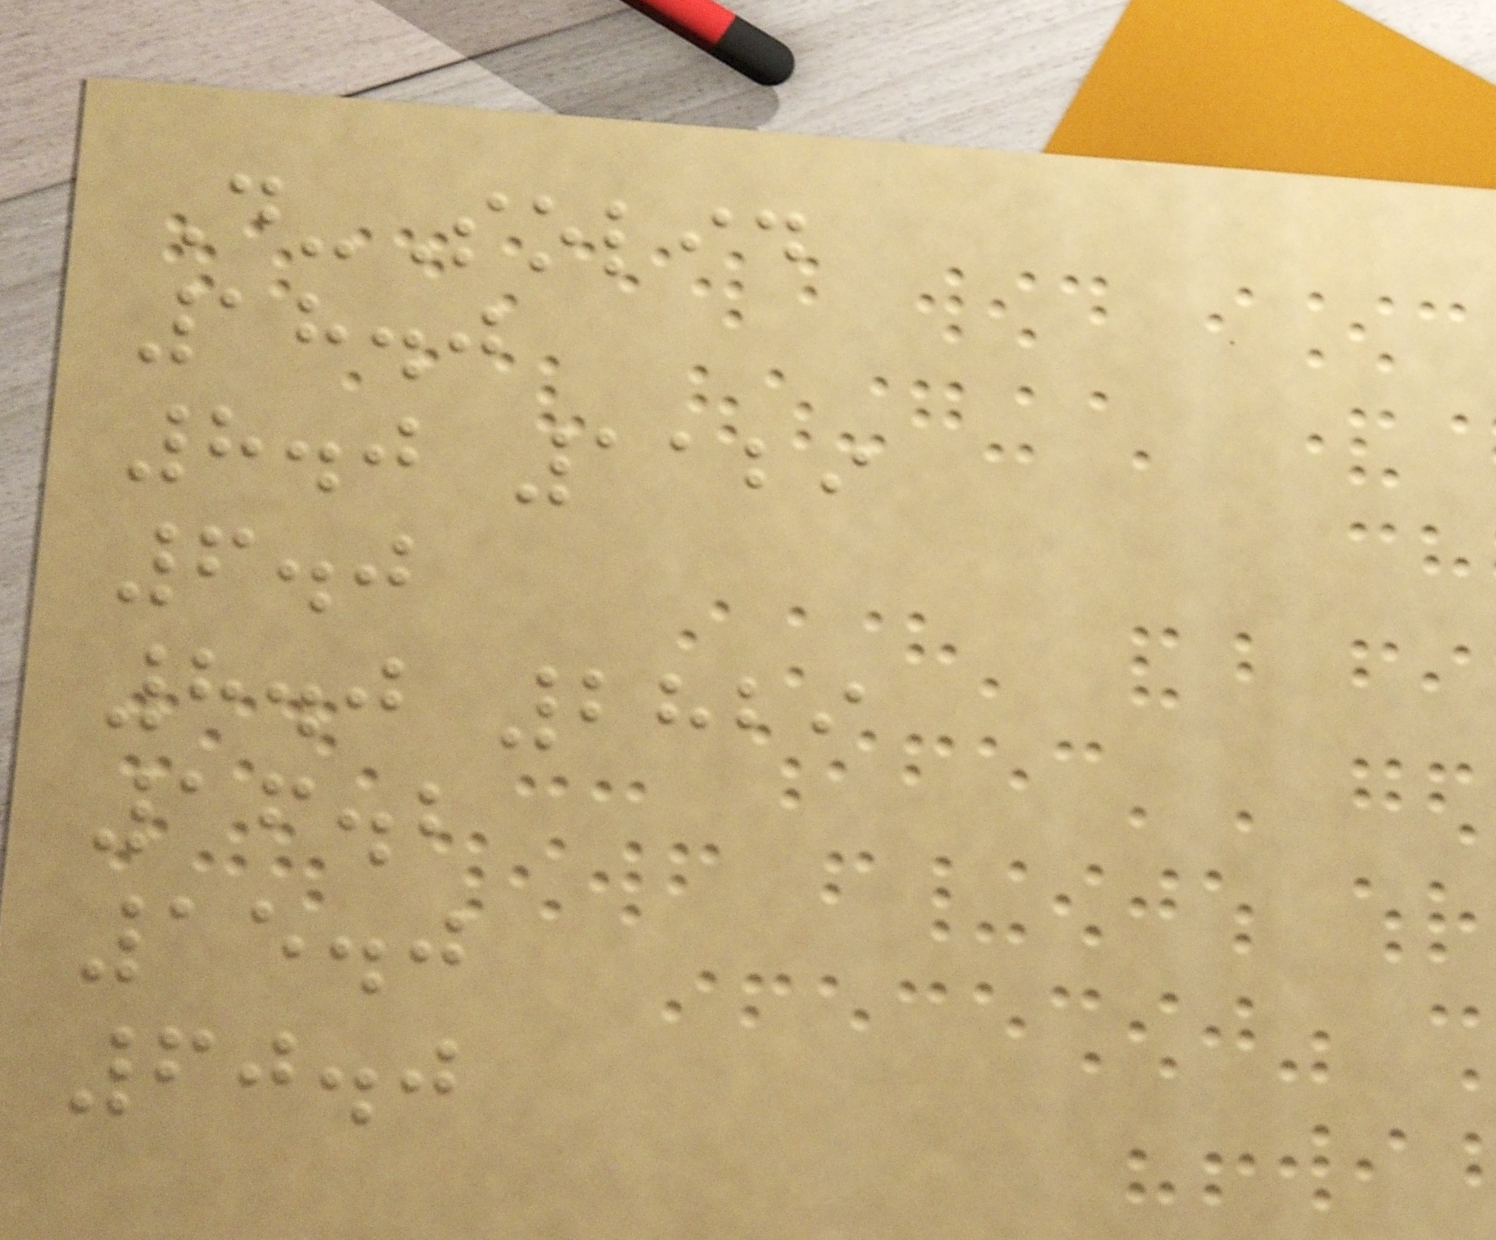D-Solid
18.0
8.0 1129
6.0
8.0 2829
16.2
15.0
60.0
